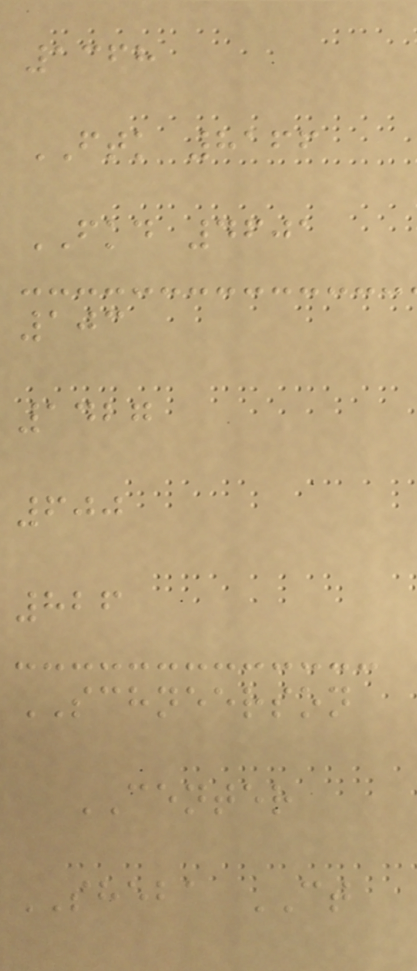1368
FTK 8166
FKD 4601
103
1427
600
826
SCHNEERSON
CENTER
SHEBA CT
